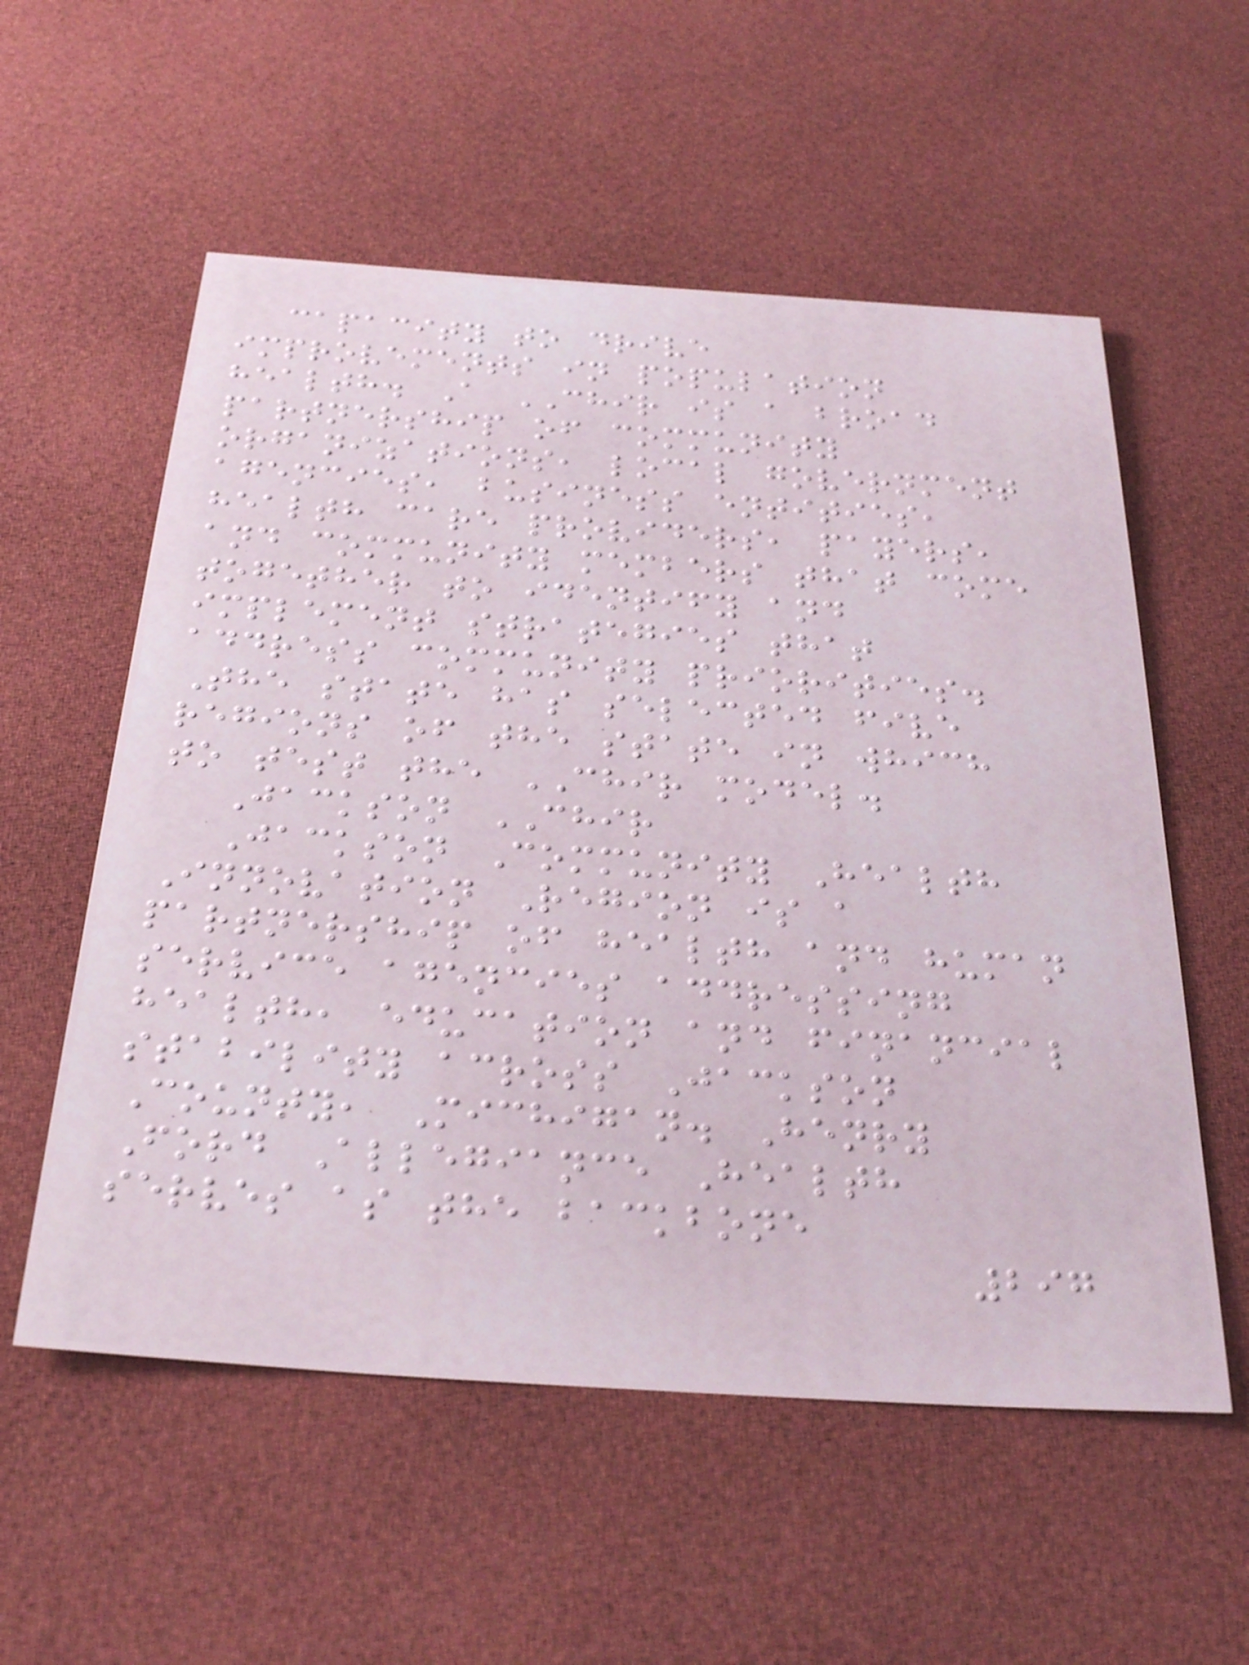capacity to drive
improvements in population
health. A CHIR is a broad
partnership of community
organizations, local government
agencies, business entities,
health care providers, payers,
and community members that come
together to identify and
implement strategies that
address community priorities.
The state has selected five
regions of the state in which
to test the CHIR model.
Jackson CHIR
Jackson Community Health
Innovation Region is a
partnership of health and human
service agencies addressing
health, education and financial
stability across Jackson
County, Michigan. Henry
Ford Allegiance Health
serves as the backbone
297
